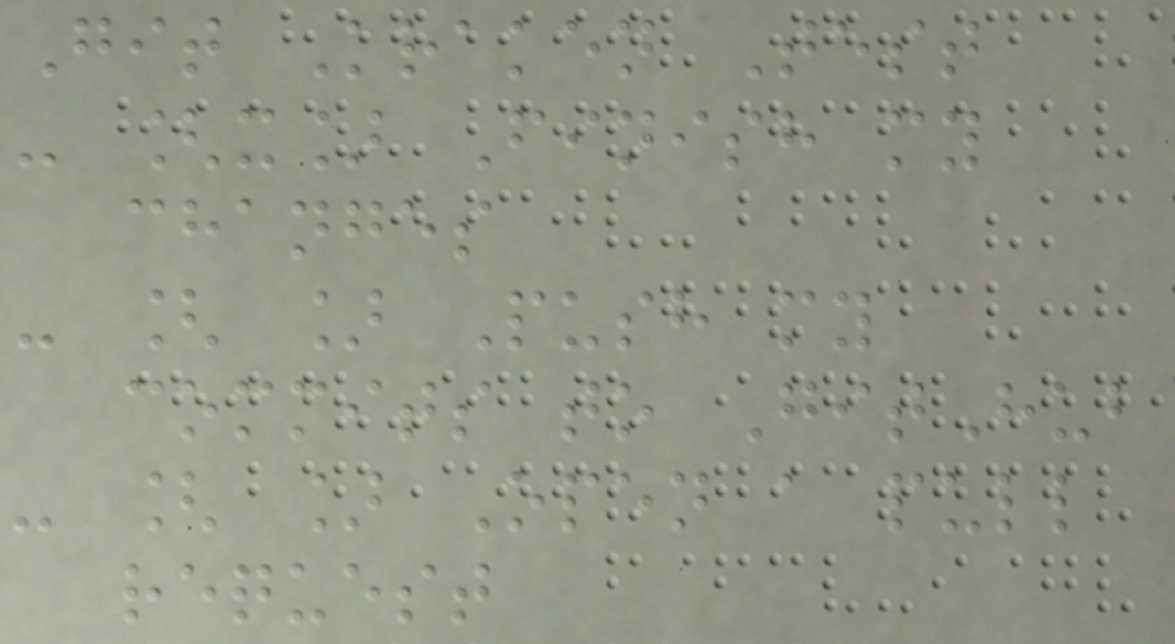Git Kraken Test
- [x] Finish my
changes
- [ ] Push my
commits to GitHub
- [ ] Open a pull
request
